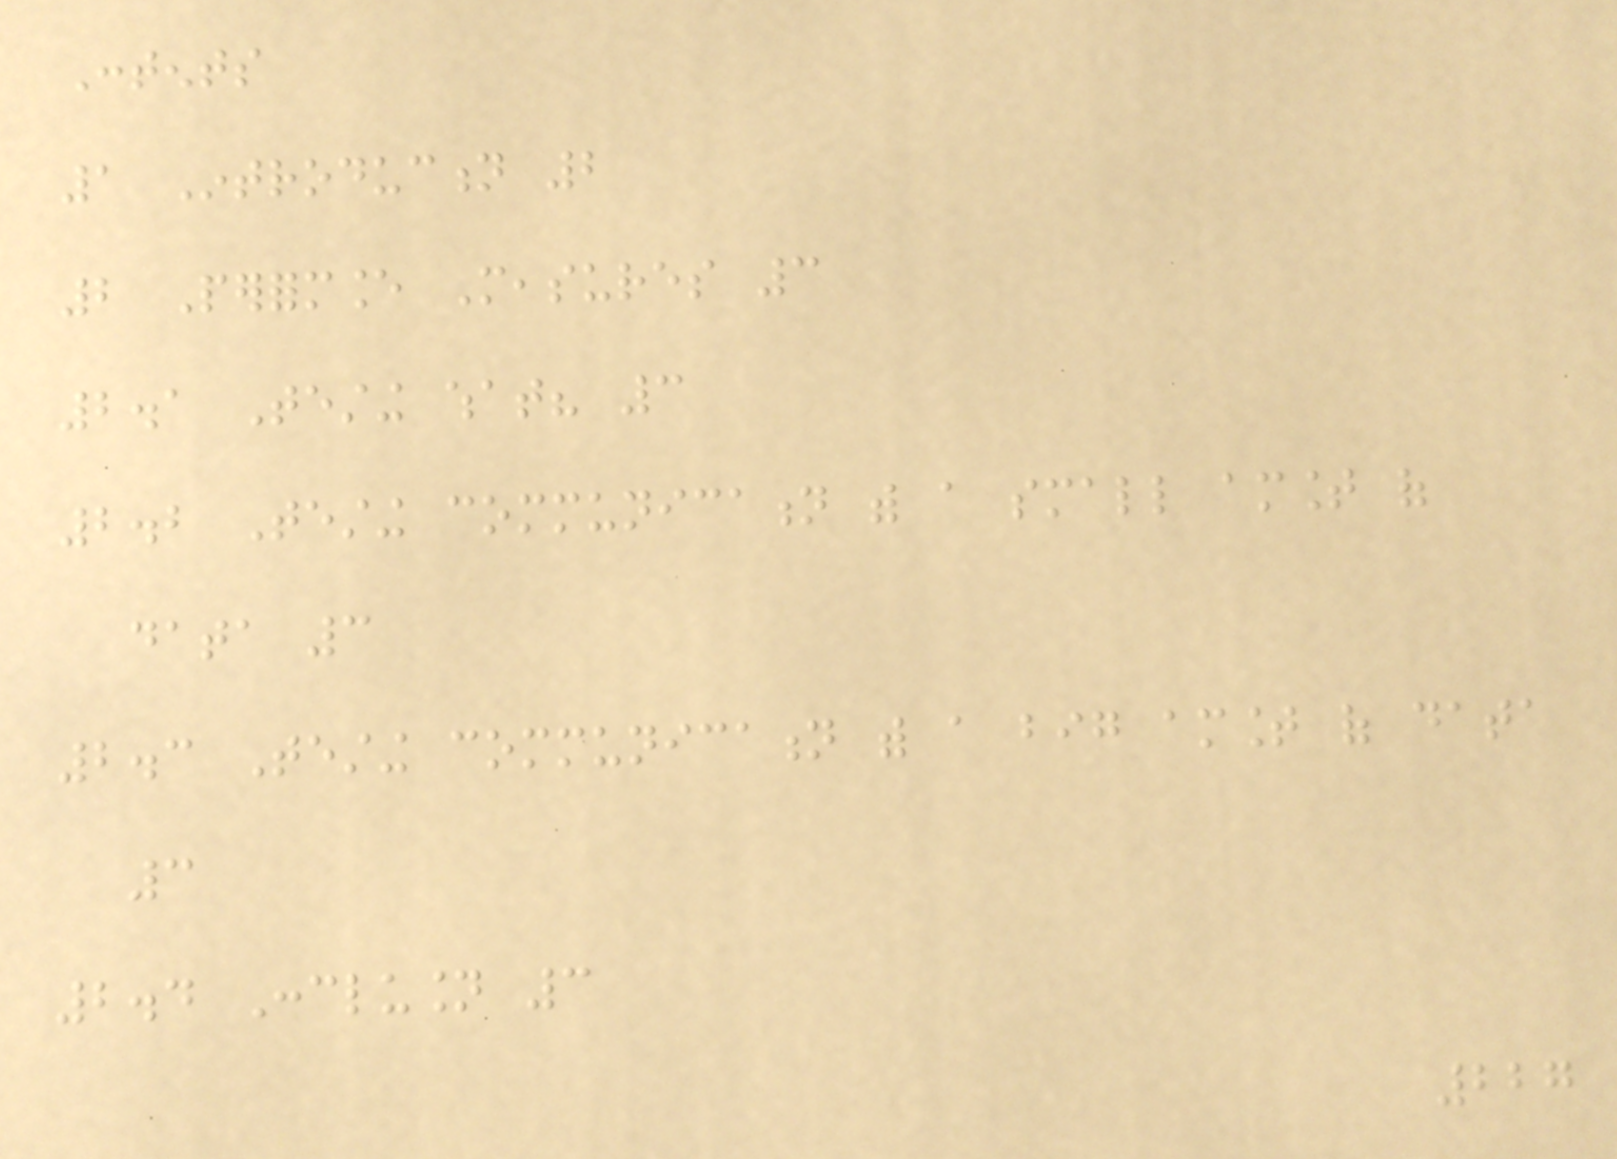Contents
1 Introduction 2
2 Performance Measures 3
2.1 Testing what? 3
2.2 Testing communication with a small amount of
data 3
2.3 Testing communication with a big amount of data
3
2.4 Conclusion 3
227
